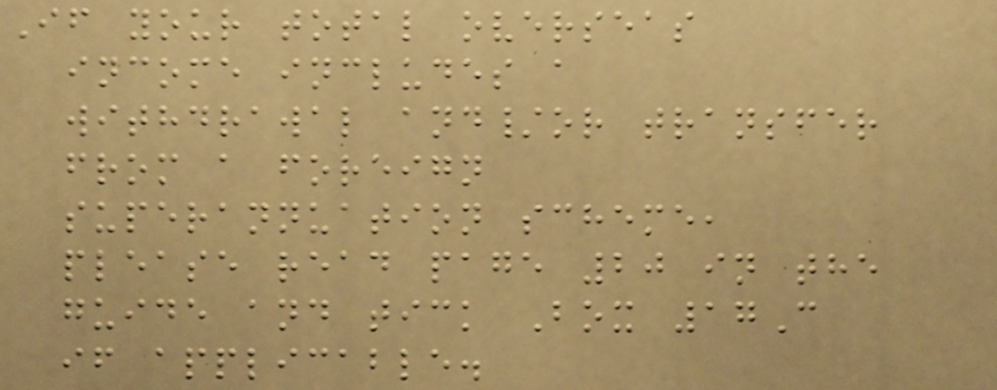If your total overseas
income includes a
withdrawal and/or transfer
from a foreign
superannuation scheme,
please read page 20 in the
guide and tick Box 17C
if applicable.
